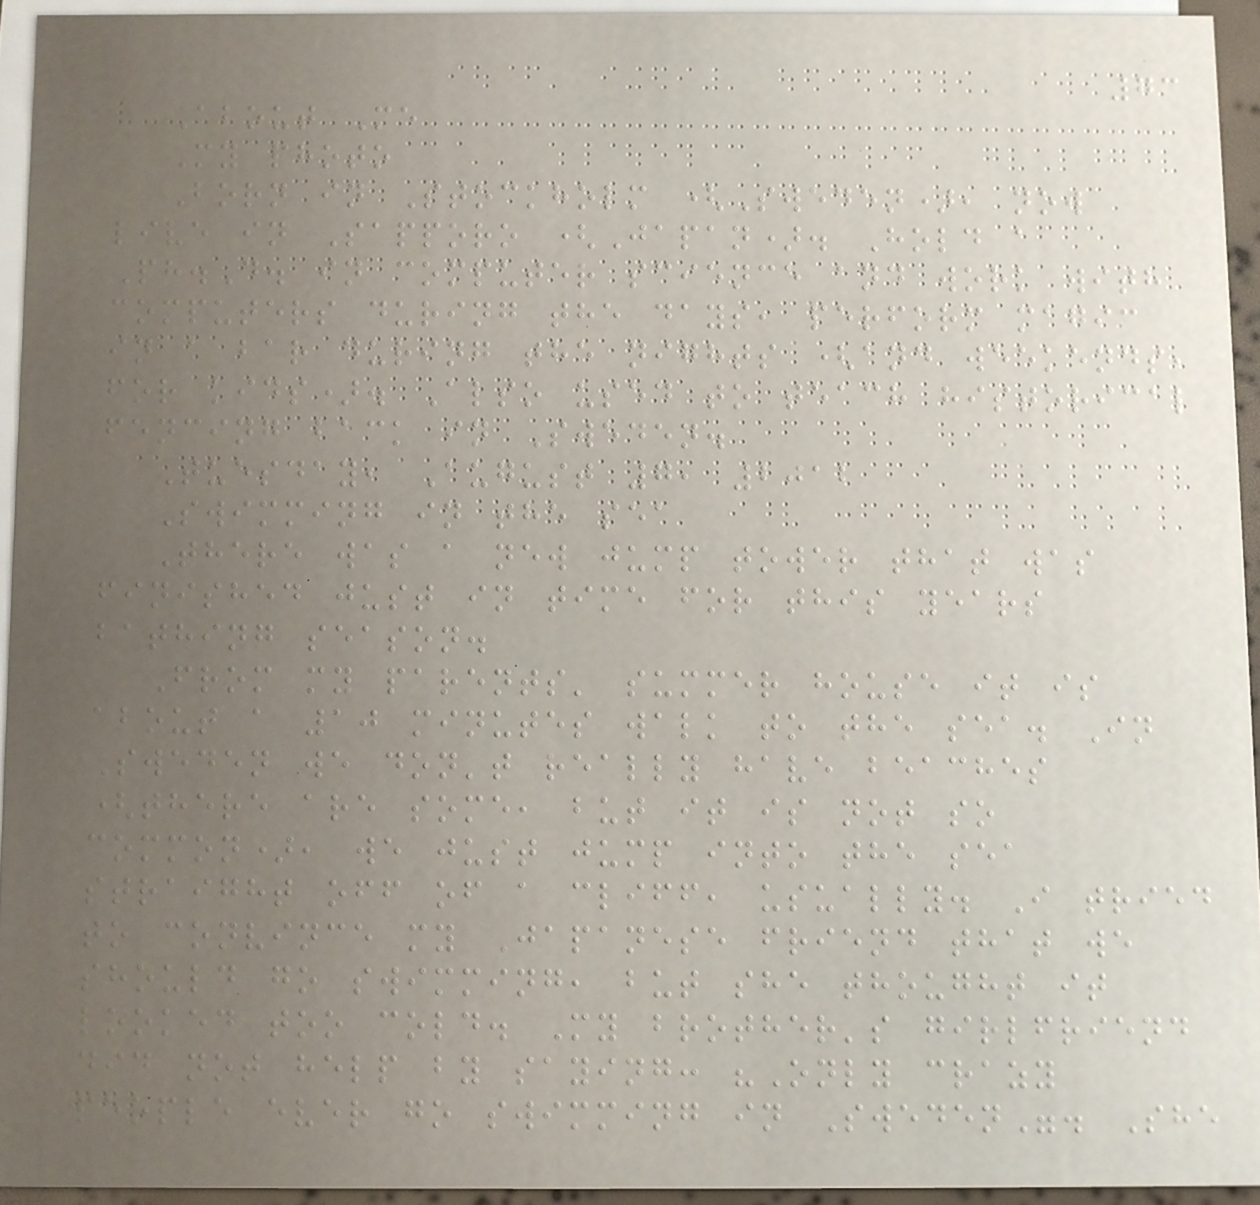73
About Me
My photo
Born in Stockholm (Sweden), now
live in Sapporo (Japan). Hold a
Ph.D. in computer science and work with
computers during the days, perform magic
in a bar during the nights (and weekends,
for kids). Also used to teach historical
fencing back in Sweden.
Tuesday, August 7, 2012
Swimming in the sea
There was a new jump tower that was
finished just in time for this years
bathing season.
From my parents' summer house it is
about a 10 minutes walk to the sea. In
Sweden we don't really have beaches
(there are some, but it is not so
common), we just jump into the sea
straight off of a cliff, usually. I tried
to convince my Japanese friend that we
should go swimming, but she thought it
looked too cold. My brother's girlfriend
did not help by saying: "Only crazy
people ever go swimming in Sweden". She
